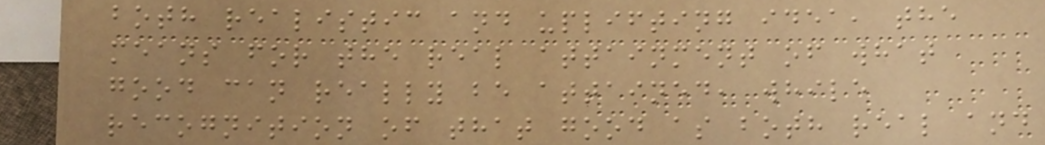both realistic and uplifting idea, the
means for the real attainment of what
good can really be attained, while
recognition of that good as both real and
